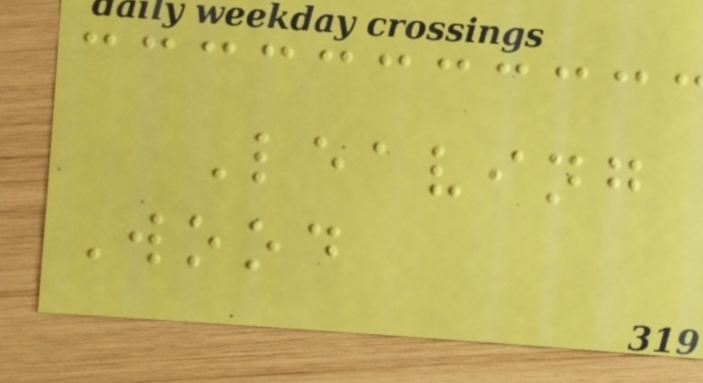Leaving
Wood
